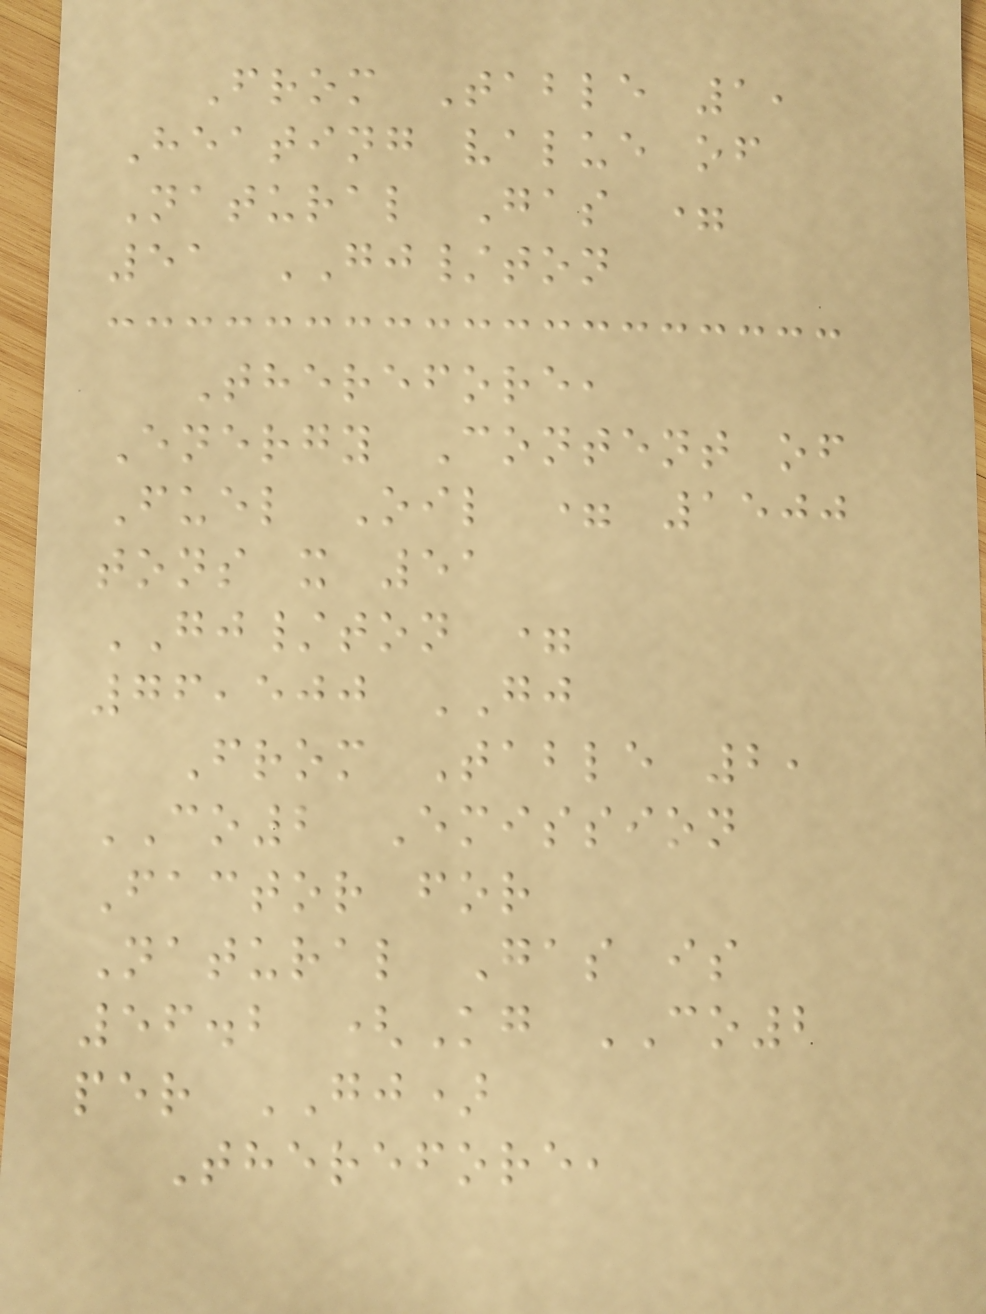From Table 1,
Heating value of
Natural Gas =
51 GJ/ton
Therefore,
Energy Content of
Fuel Oil = 1500
tons x 51
GJ/ton =
76,500 GJ
From Table 2,
CO2 Emission
Factor for
Natural Gas is
56.2 (Kg CO2
per GJ)
Therefore,
